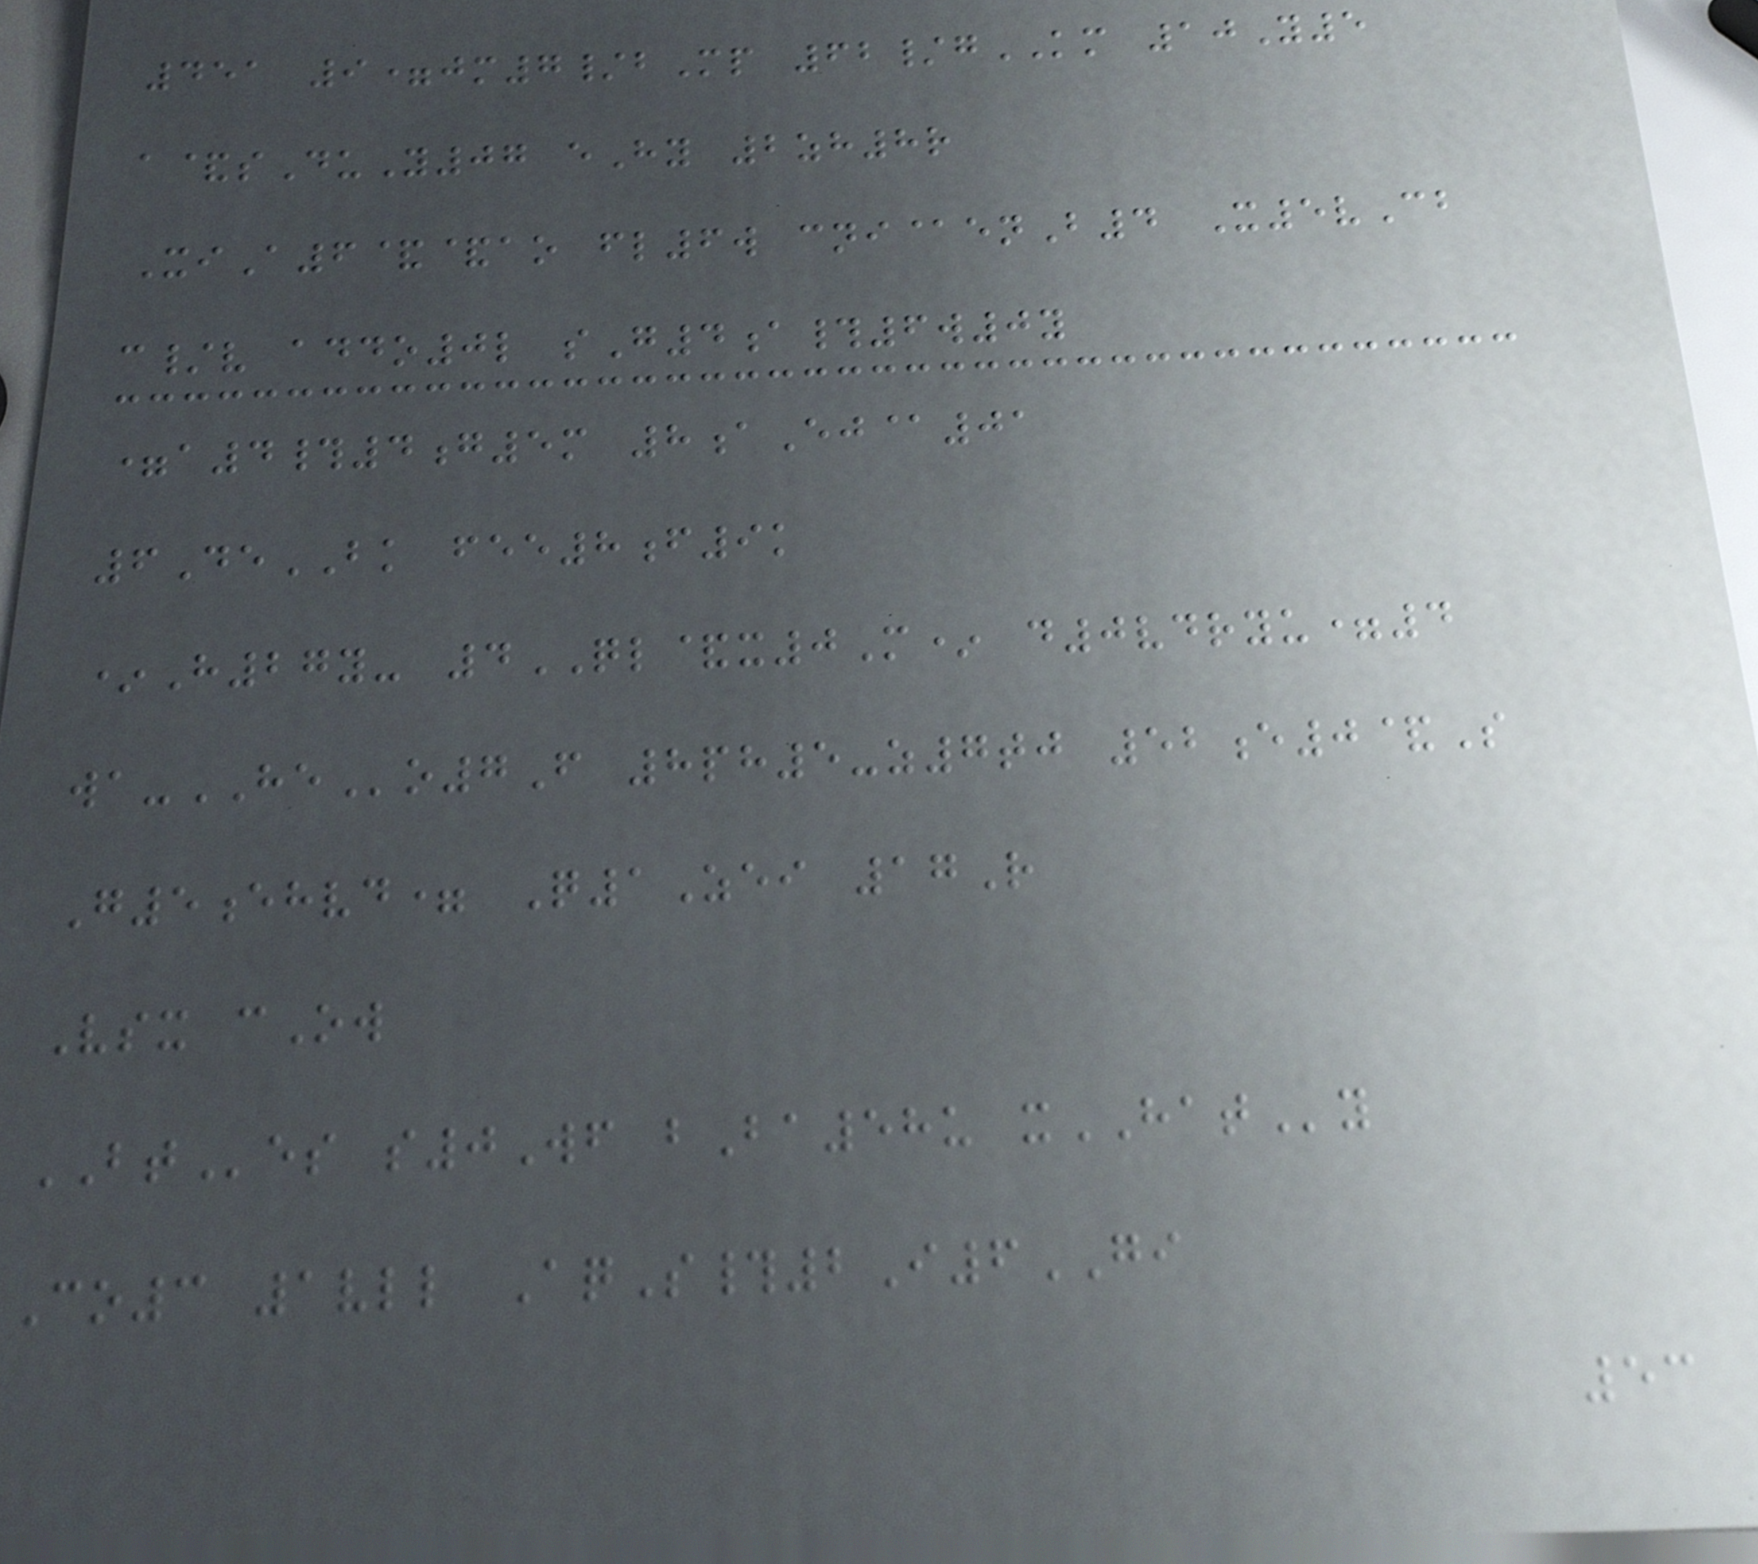451 9=jm7/bMp 62/gKM 10Y5
a&sDuY07 eHy 2zh8r
XiA6&&ao fl6w cni@enB4 X5vCb
c/v addo0l sG4a#6w0y
=a4#4g5m 8aEj@01
6DeBK fee8f9k
*H27y- 4QL&x0M* d0vdryu=4
wa-HEo7F 8ph5-z7tj 52e0&S
G5ehvd= Q1Zei 17R
Vsx cOw
BTes s0Wf bBa58u xHATy
Co3 1vll AqS#2I6GI
53
